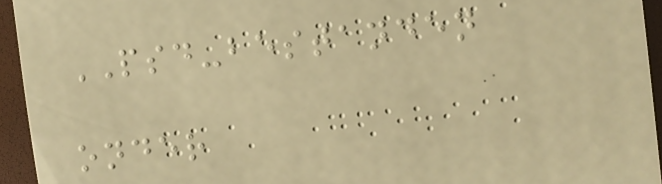PSD-bestanden
onder
